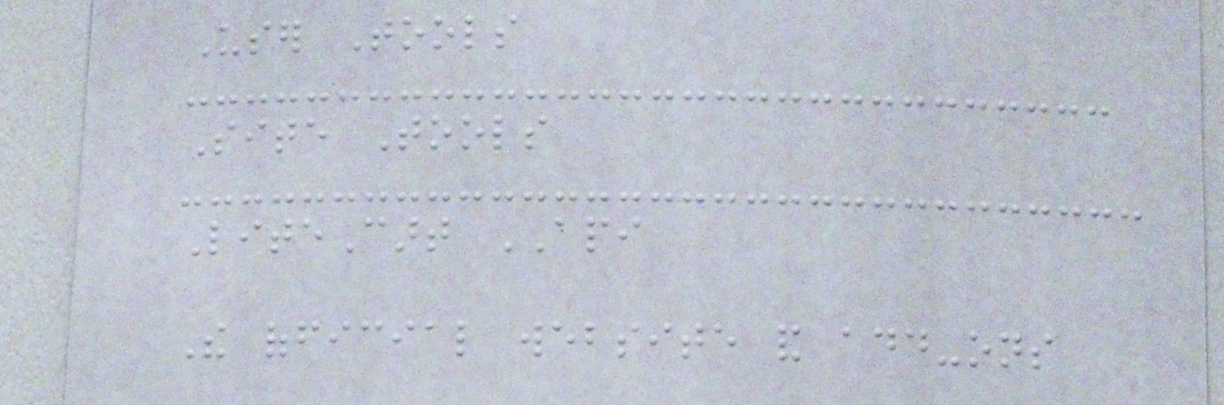User Tools
Site Tools
LiteCart API
The official website and add-ons
